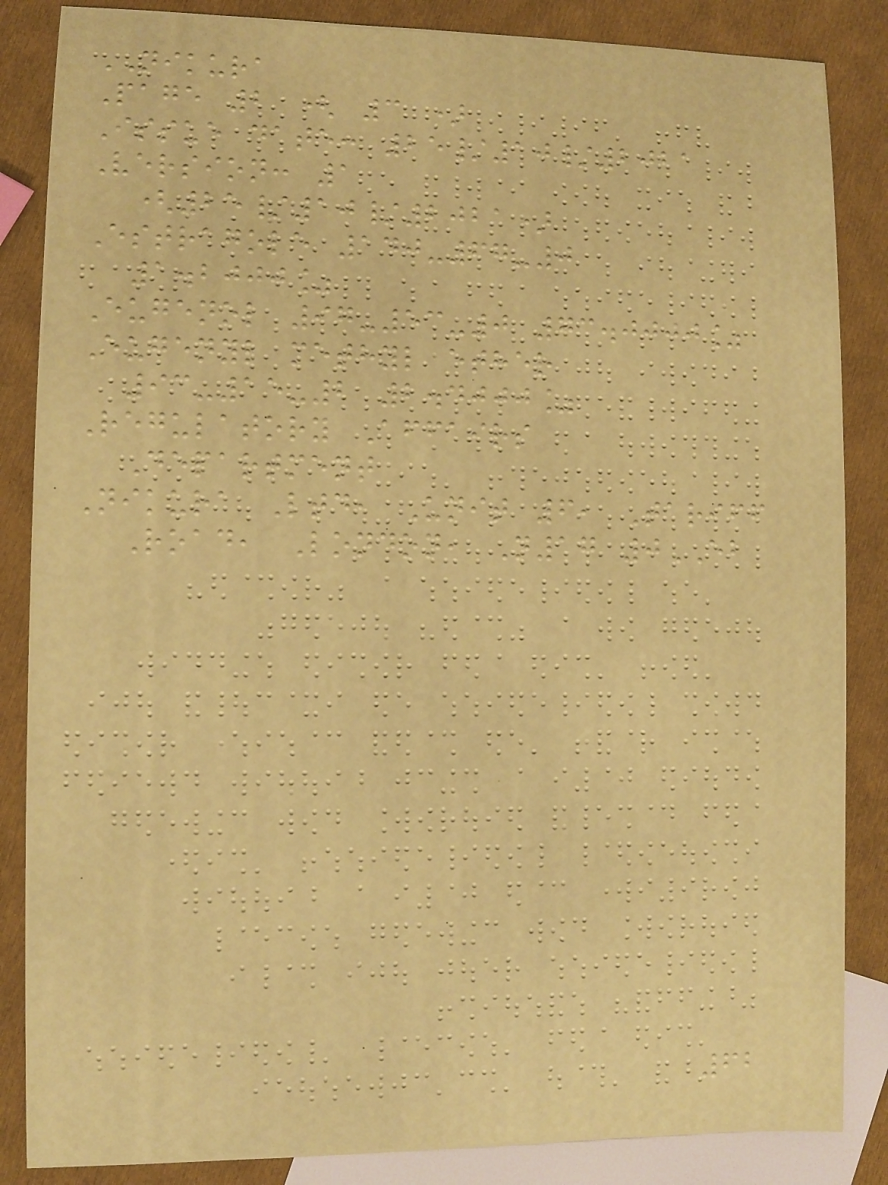NIKURA
Page 2 ( 3 )
Issue date: 25/10/2021
Version: 1
(25/10/2021)
Estragole 140-67-0
1.2000%
Eugenol 97-53-0 73.0000%
Eugenyl methyl ether
93-15-2 2.4000%
Regulatory Affairs
Department
Nikura Ltd, Unit 6, Tariff
Road, London, N17 0EB
62
